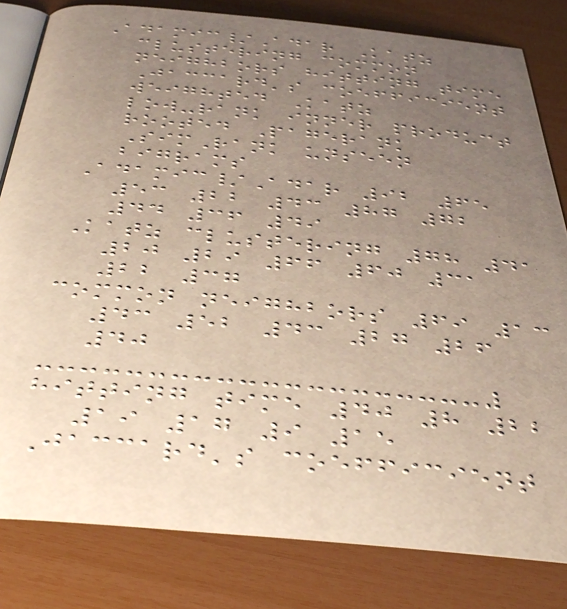Adamic/Adar Katz
clustering common
neighbors hitting time
Jaccard's coefficient
weighted Katz
low-rank inner product
rooted Pagerank
SimRank unseen
bigrams
Adamic/Adar 92 65
53 22 43 87 72
44 36 49
Katz clustering 78 41
20 29 66 60 31
22 37
common neighbors 69 13
43 52 43 27 26
40
hitting time 40 8 22
19 17 9 15
Jaccard's coefficient
